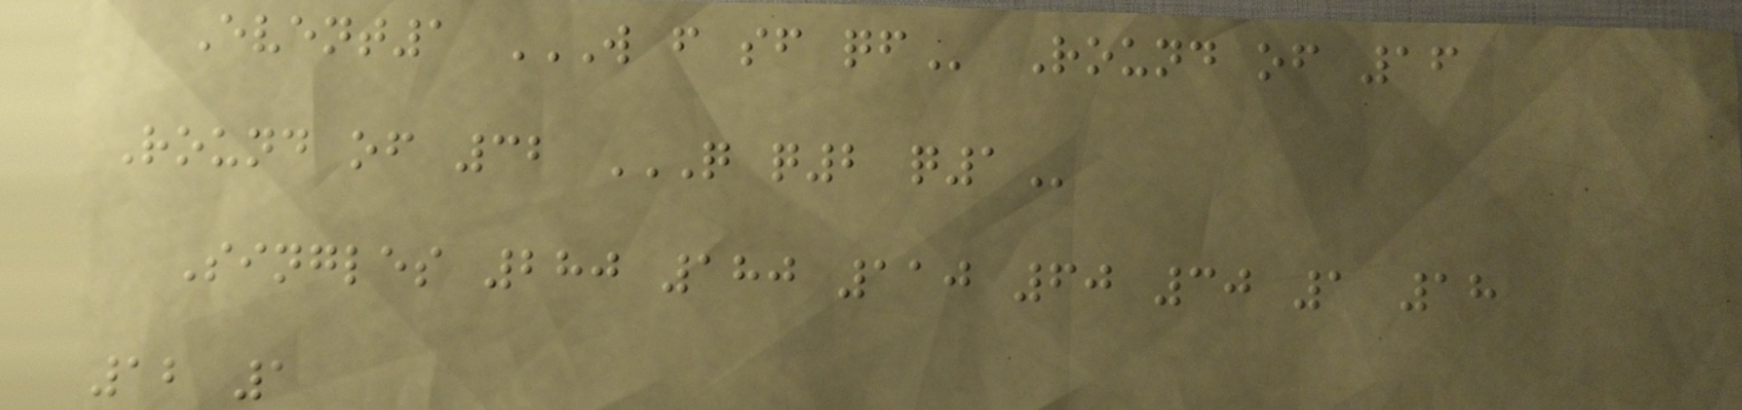Event1 W F SF QF Round of 16
Round of 32 Q Q2 Q1
Singles 280 180 110 60 30 1 18
12 1
